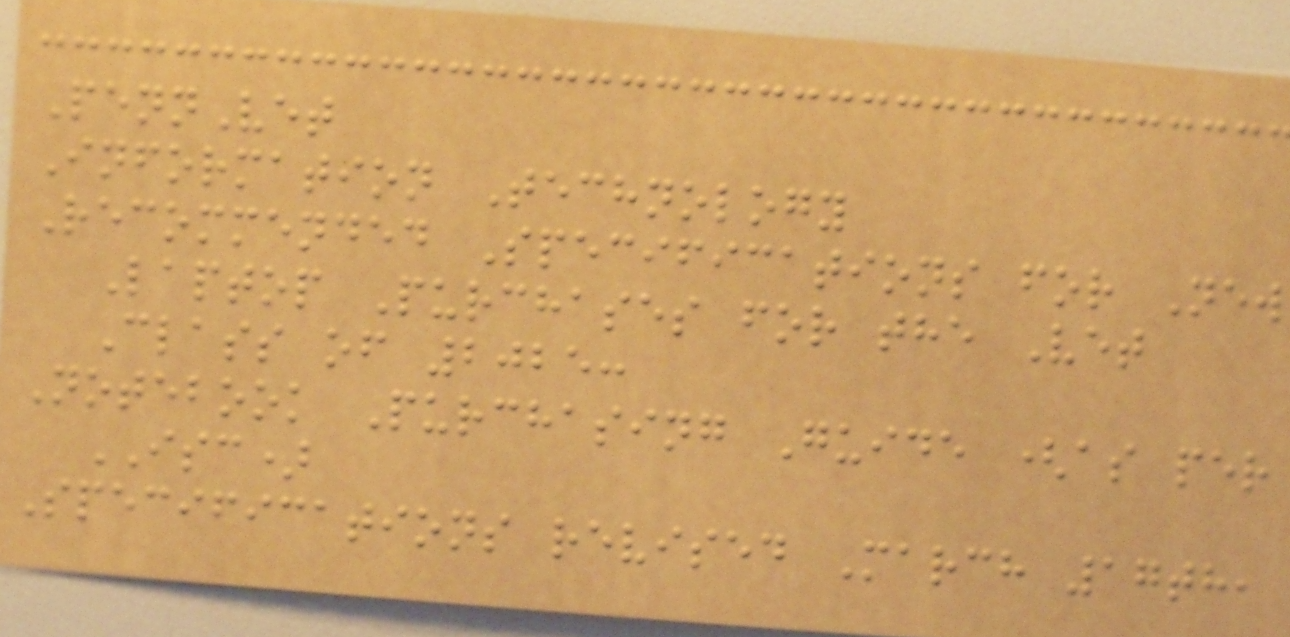PennVet
Information Technology
Recommended Specifications for New
Laptop Purchases for the Vet
Class of 2025:
Notebook Purchasing Guide (as per
ISC)
Specifications revised March 17th,
